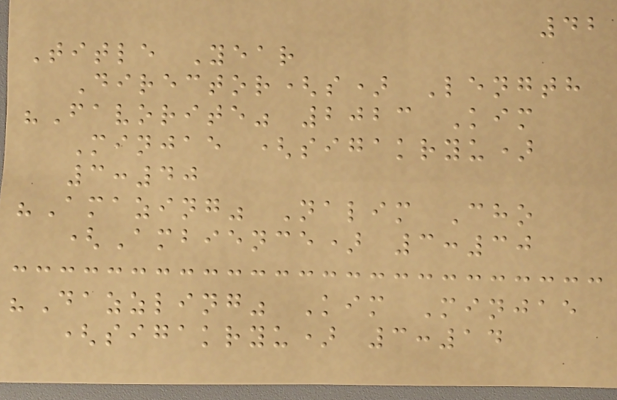42
Title Year
Director(s) Length
"Favorite" 2023 Kim
Minjae (sigakryu)
3:40
"Amazing" Nalim Cho
(Ambience) 3:30
"Dazzling" Kim Minjae
(sigakryu) 3:14
